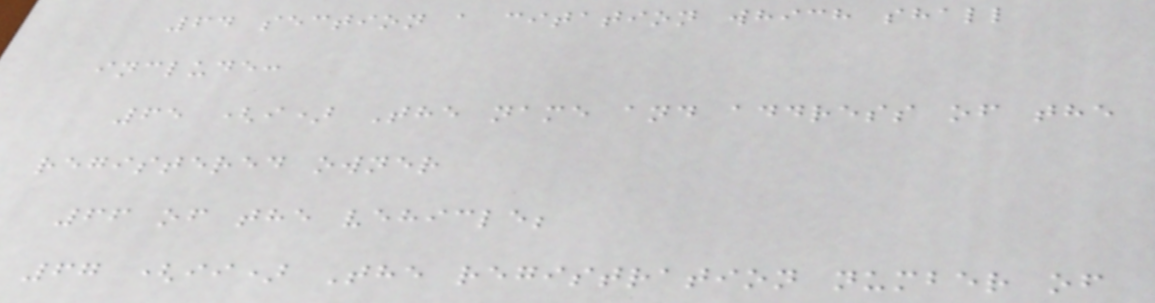64 section a citation which shall
include:
65 (i) The name and address of the
registered owner
66 of the vehicle;
67 (ii) The registration number of
